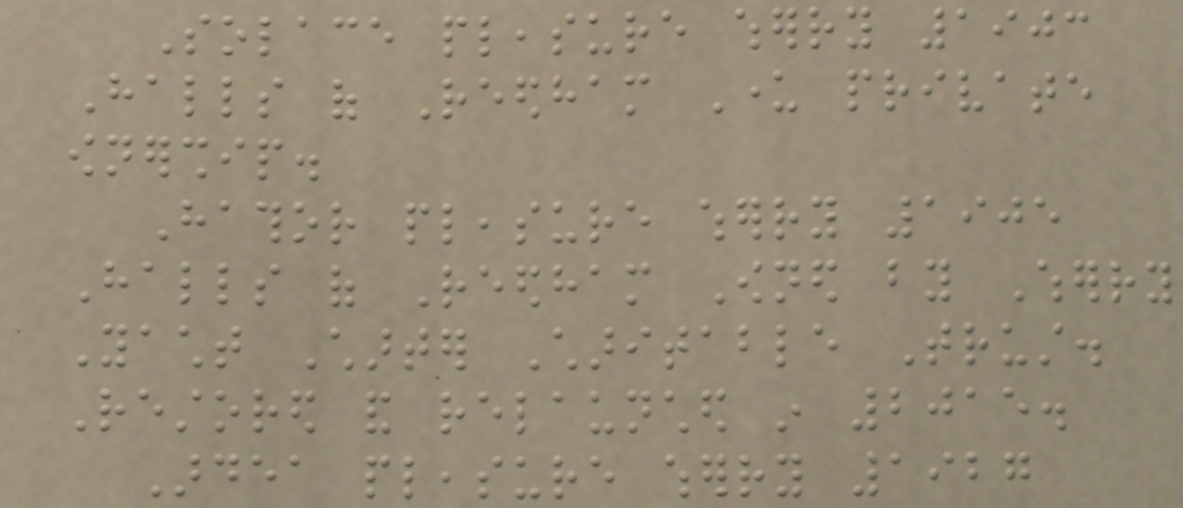Solace pleasure wherry 1903
Halls of Reedham Under private
ownership.
Hathor pleasure wherry 1905
Halls of Reedham Owned by Wherry
Yacht Charter Charitable Trust.
Restored and relaunched in 2015.
Ardea pleasure wherry 1927
